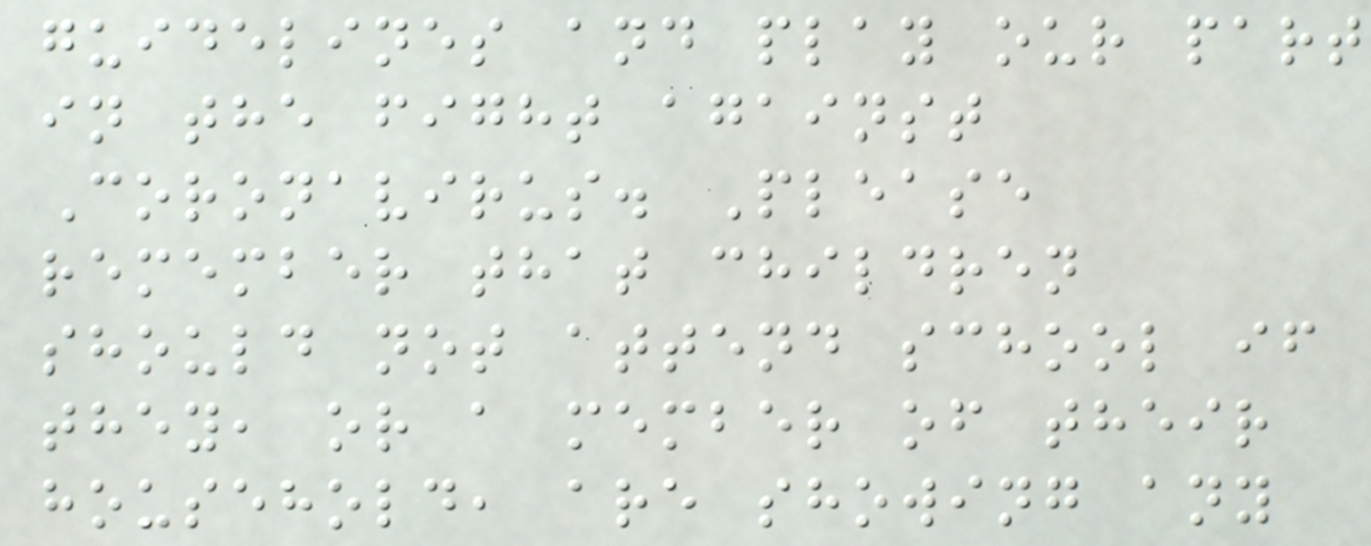guidelines and play our part
in the fight against
Coronavirus. Please
remember that children
should not attend school if
they, or a member of their
household, are showing any
